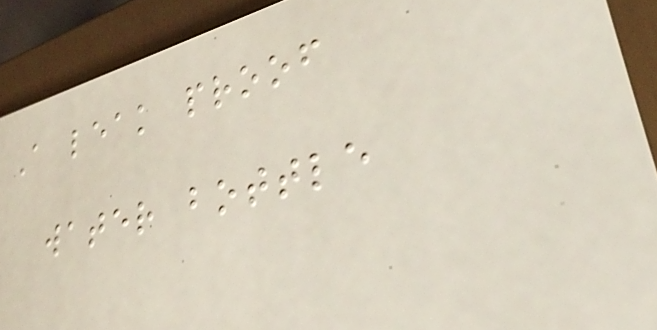A leak proof
water bottle
